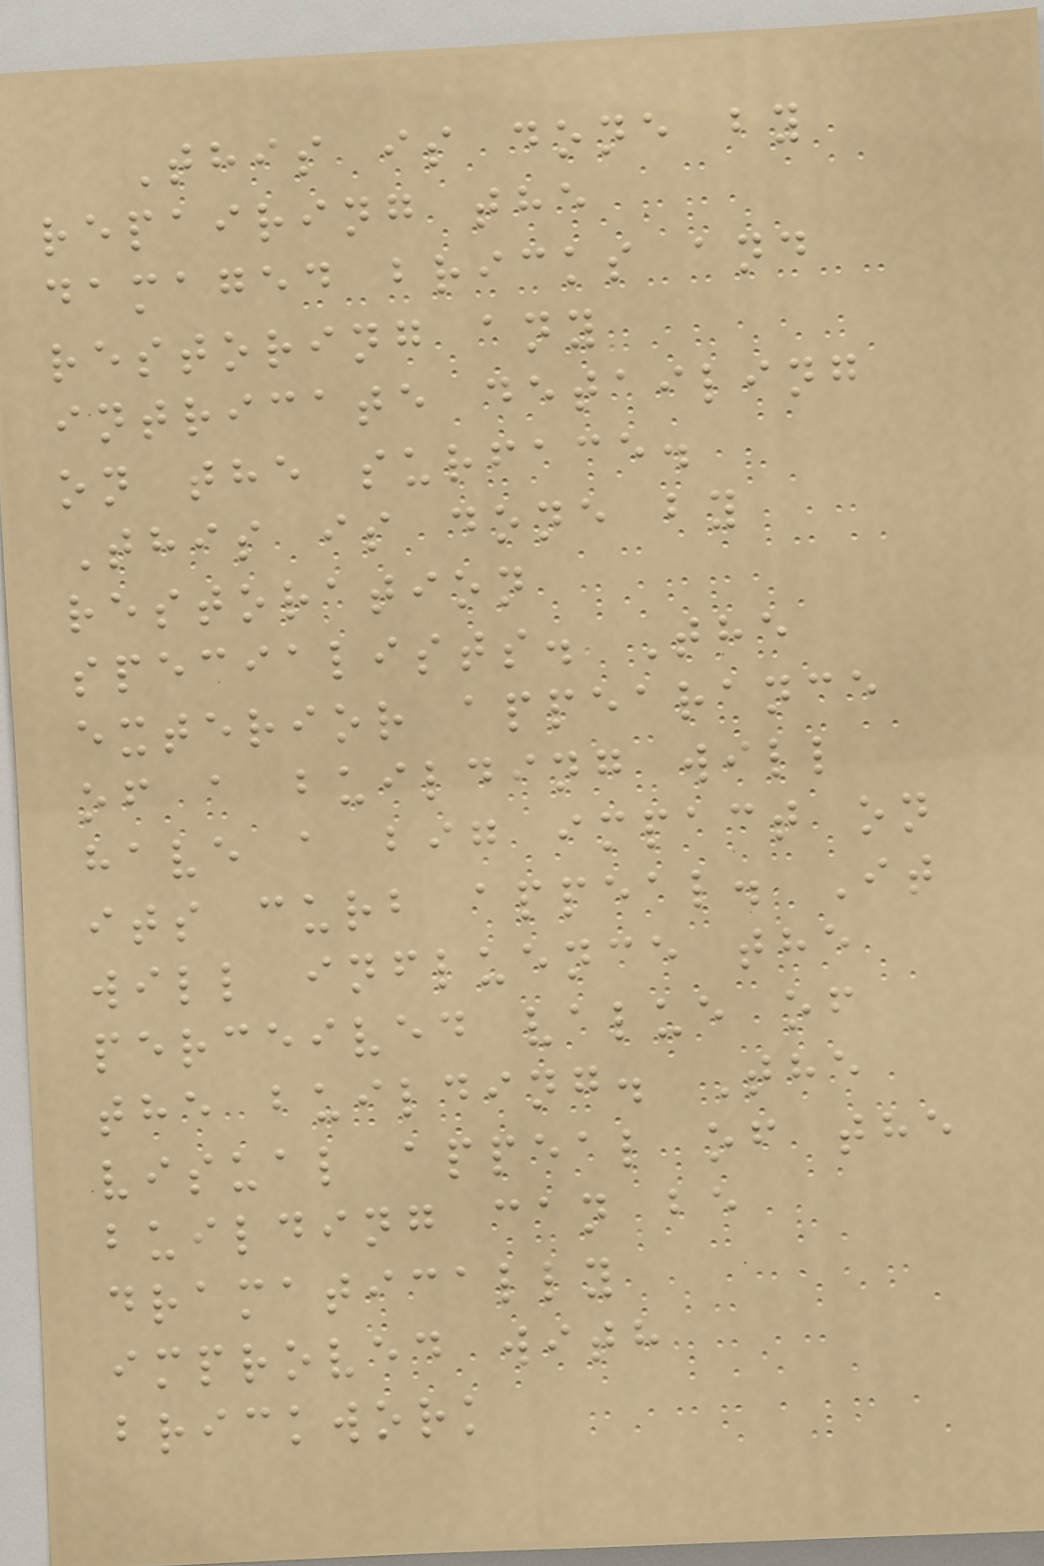This is done by
repairing the
damaged bricks and
restoring any
intricate detailing
on the surface.
This is done by
restoration
specialists. The
exterior appearance
of a building will
have a big impact on
its curb appeal. It
will influence the
perceived value of
the building. The
visual appeal of the
building can be
dramatically
improved with
brickwork
